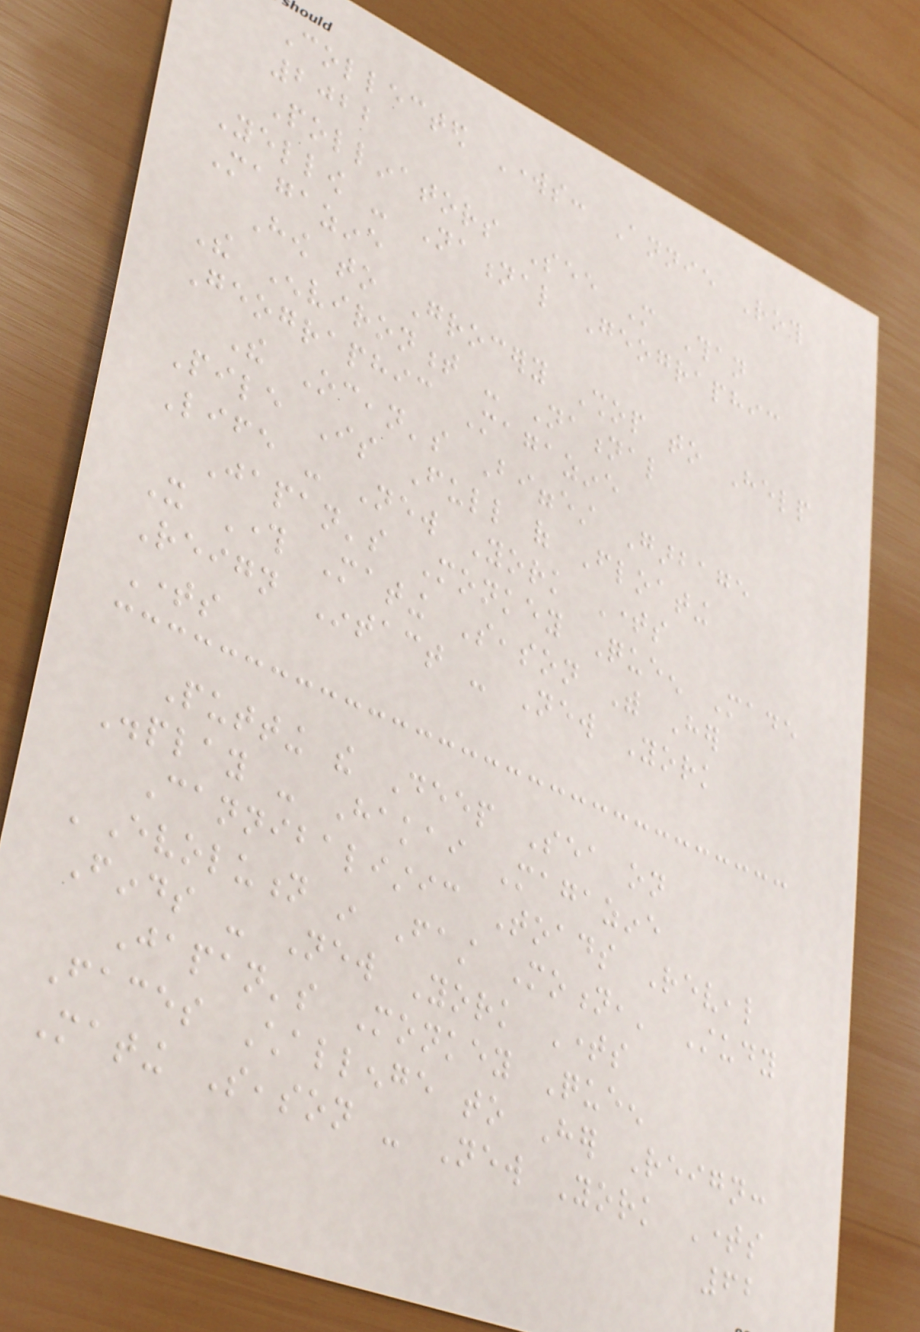Collected Works: Annie Roth
2022
Pollinators See More Than
Yellow - National Geographic
Magazine
How to Grocery Shop to Help
The Environment - National
Geographic Magazine
The Ocean's Biggest Garbage
Pile Is Full of Floating
Life - New York Times
Japan's Monkey Queen Made
It Through Mating Season With Her
Reign Intact - New York
Times
Putting the Deep Sea on
Display - Hakai Magazine
Cannibalistic Toads Reveal
'Evolution in Fast Motion,' Study
Finds - New York Times
Japan's Monkey Queen
Faces Challenge to Her Reign:
Mating Season - New York Times
62
